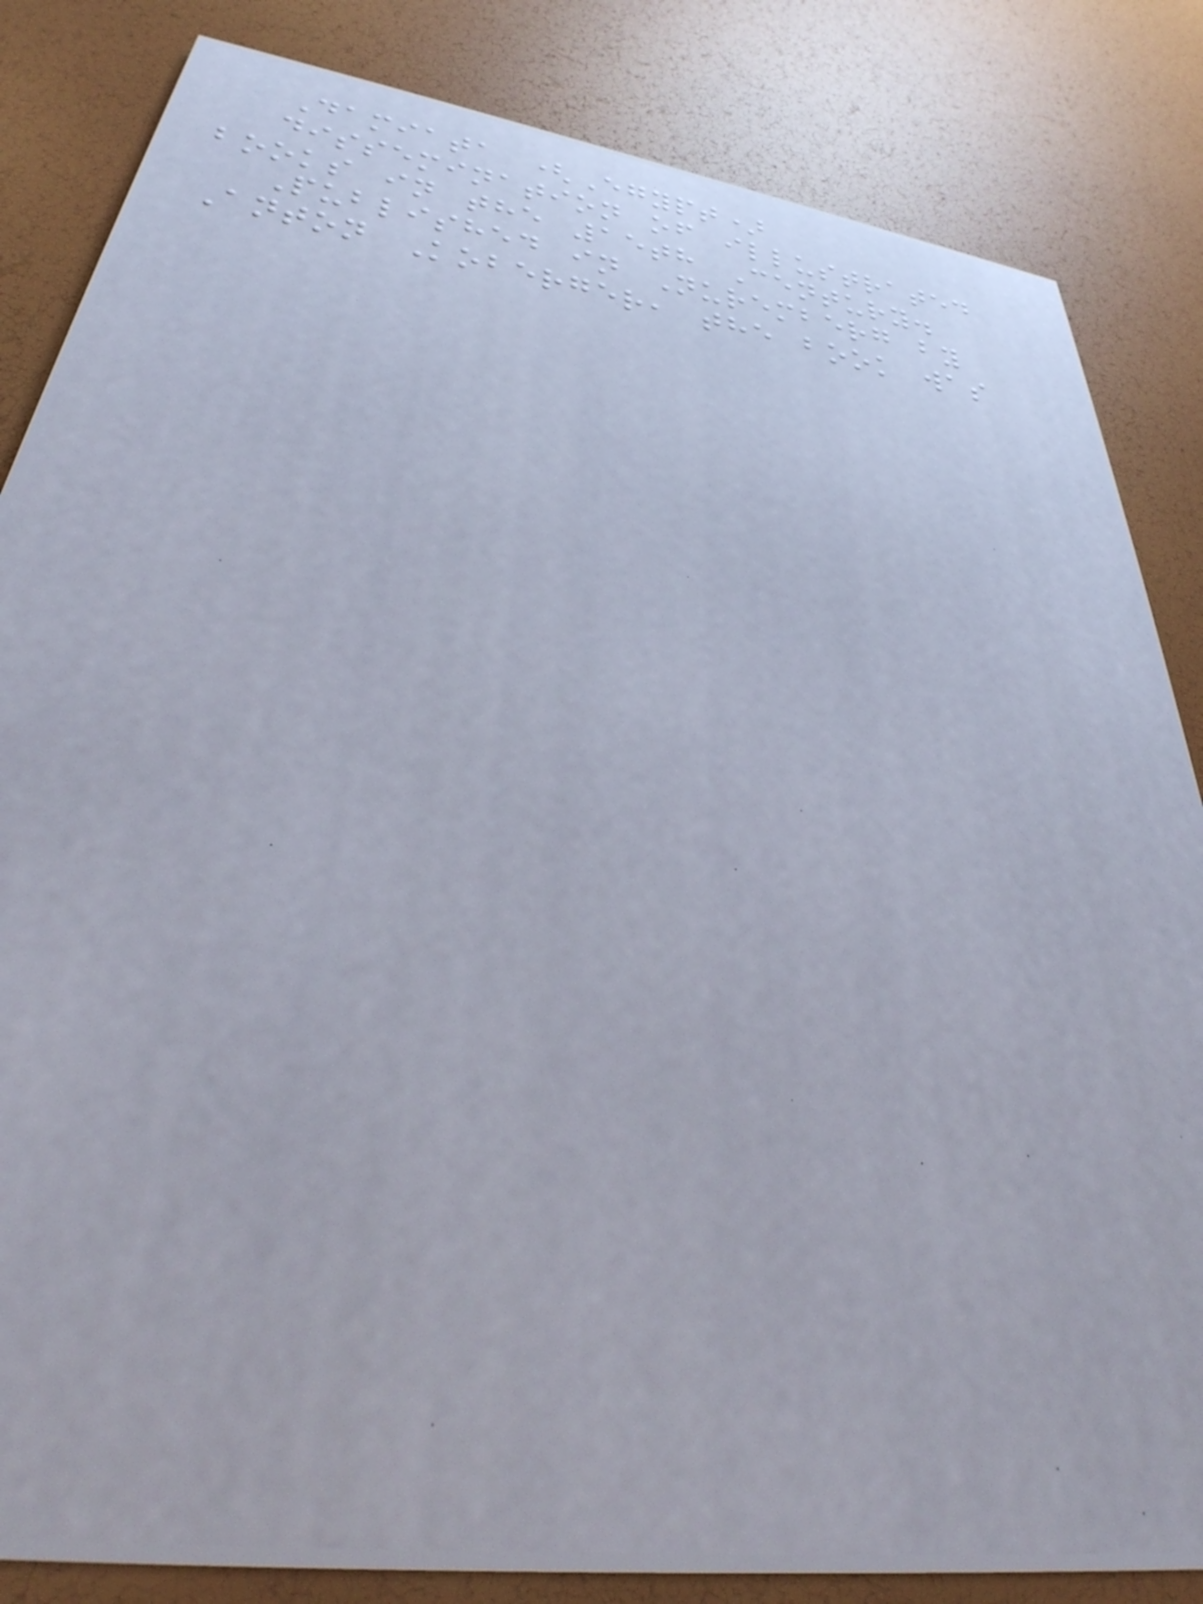Damiata (Egypt)
dissemination of illustrated
books in the 15th Century.
Published in Nuremberg by
Anton Koberger, the book was
